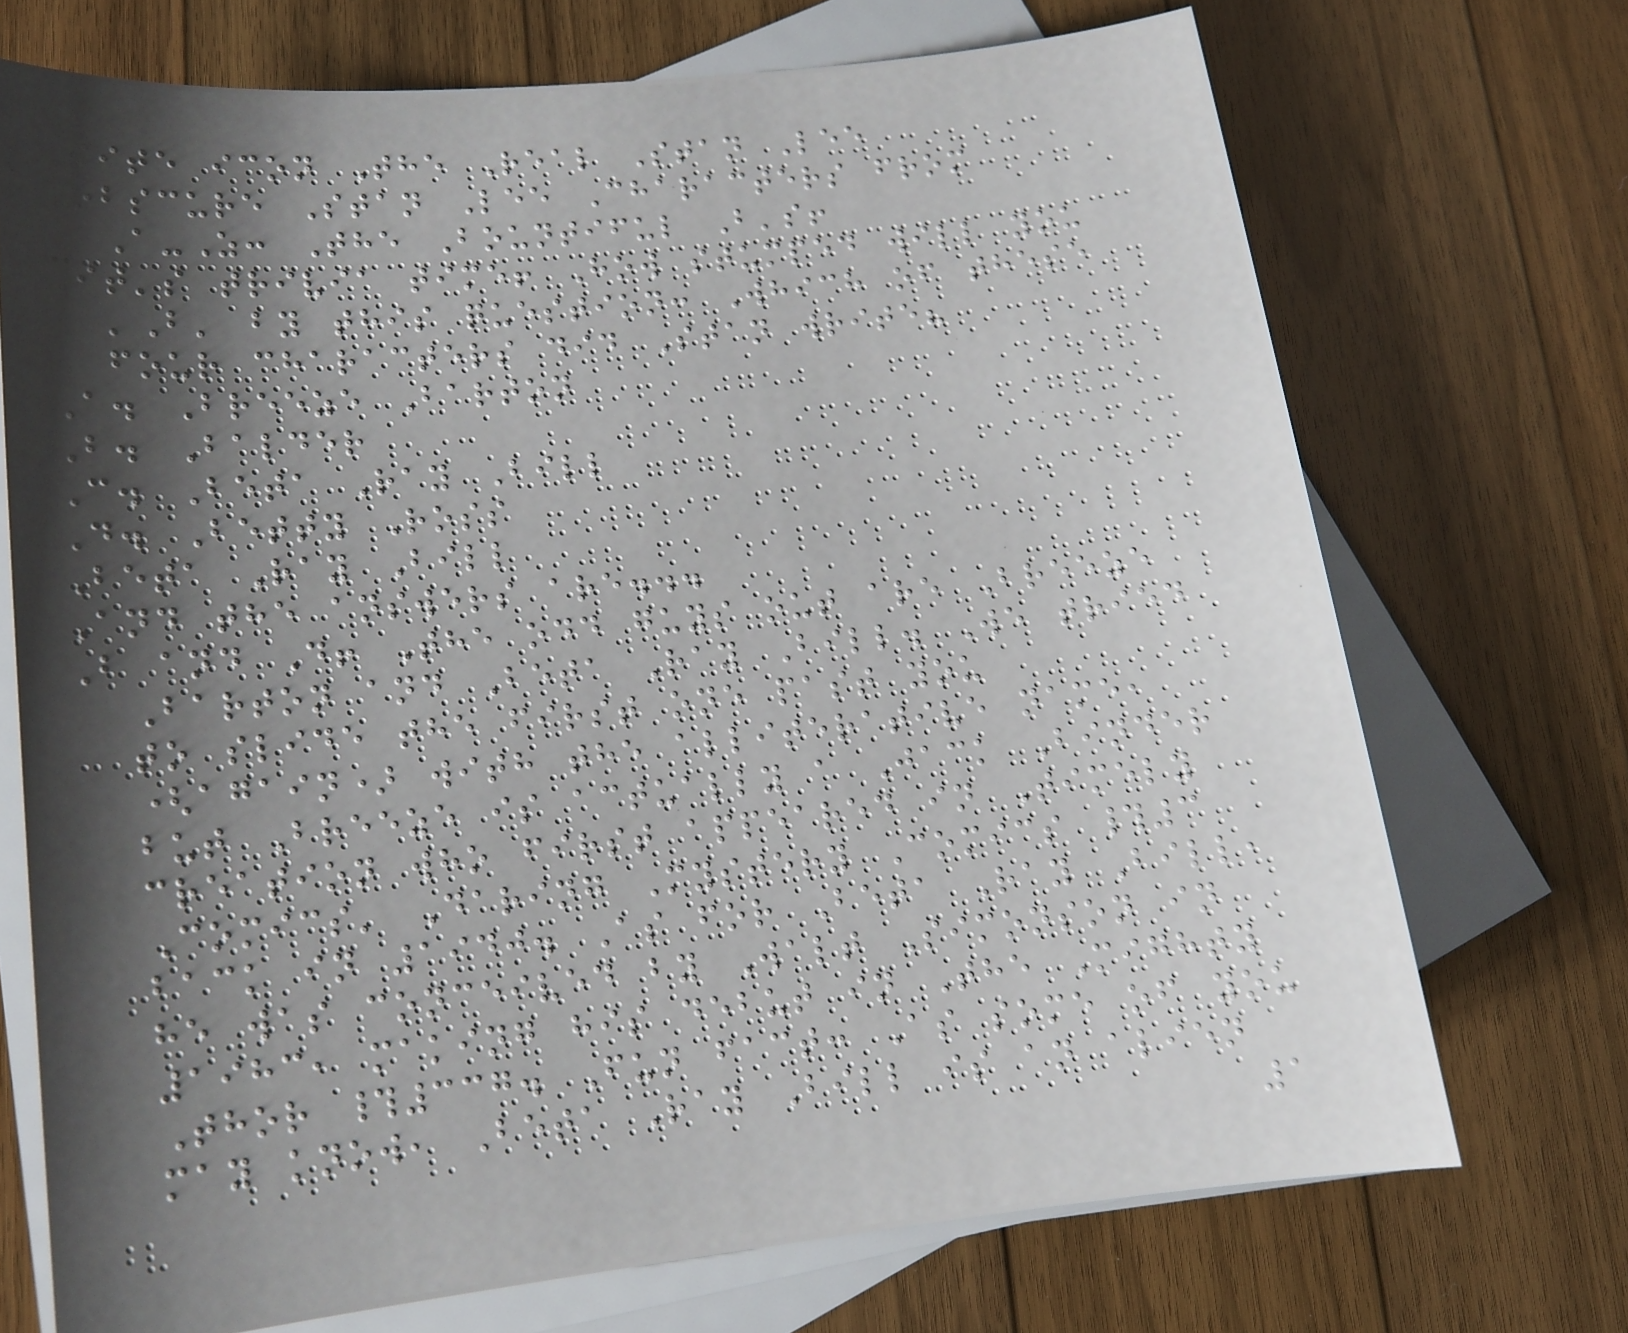Site icon The Real Stan Lee
Obscure Stan Lee Characters from
A-Z: The Bountiful B's!
It's trivia time! How stumped will you
'B' by this question: Which of these
four characters did Stan write?
A. Breeze Barton
B. Balder
C. Beta Ray Bill
D. Betty Ross
Beta Ray Bill
And the answers are...
B and D! The odd guys out are Breeze
Barton and Beta Ray Bill. We tried
to slide the first one past you
(again) with the alliterative name,
but Breeze is actually a Jack Binder
creation who first appeared in Timely
Comics' Daring Mystery Comics #3
back in 1940. As for Beta Ray Bill,
he was conceived by Walt Simonson in
1983, making his debut in The Mighty
Thor #337. Fun fact: As some of you
may know, Beta Ray Bill is an alien
1
